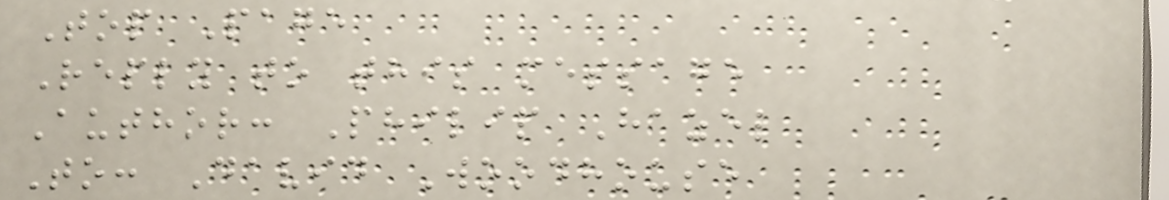Top Page
Reply to this message
Author: Philip Hazel
To: David Woodhouse
